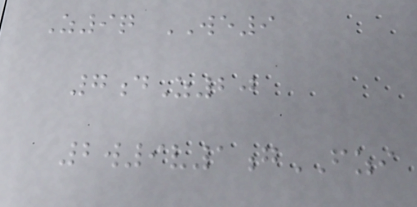Z9q WE9
7dZ20
2w9v1gFZI
